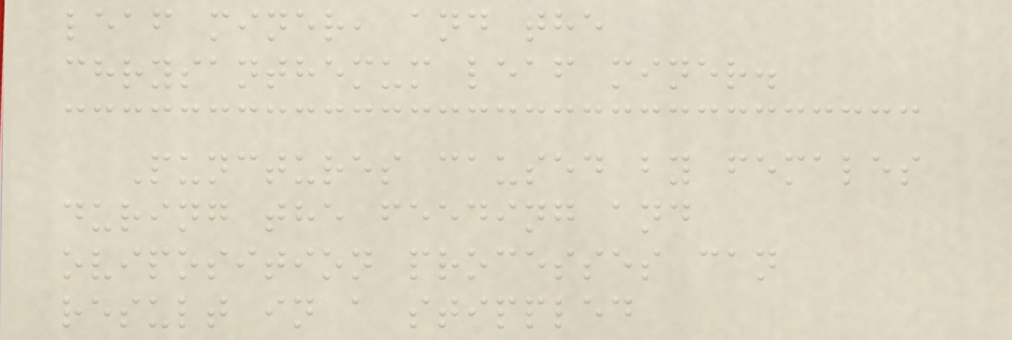leaf miner, and the
chrysanthemum leaf miner.
Punctures caused by females
during the feeding and
oviposition processes can
result in a stippled
